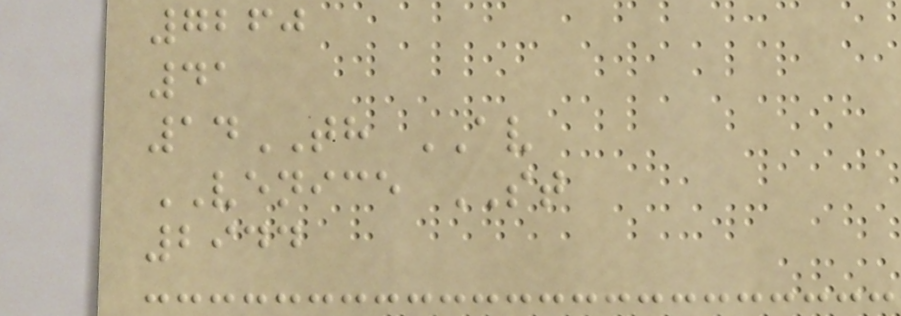7260
41
14TH AV
VENICE ST
2944
